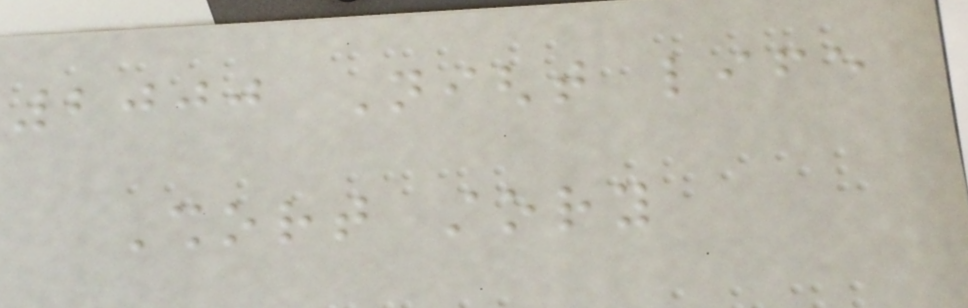2000 Night life
Short story
